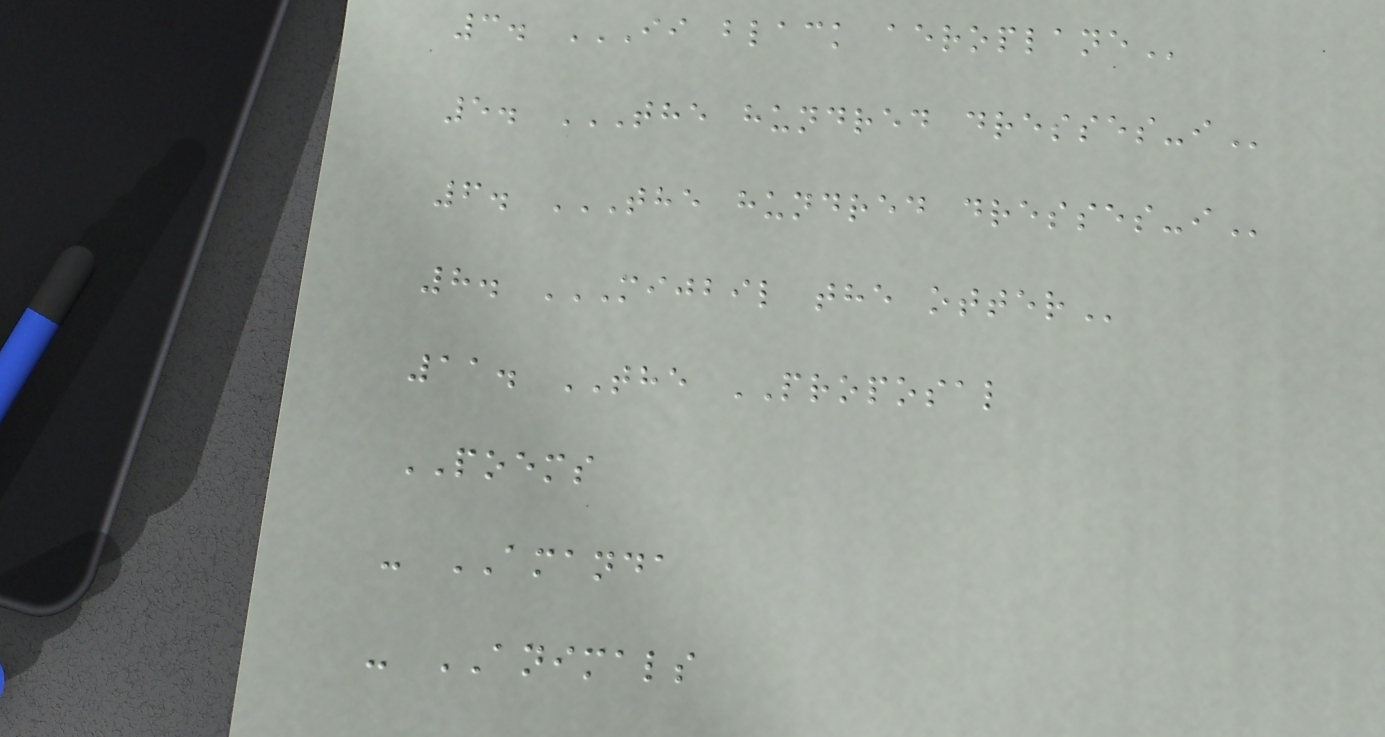3. II BLACK AEROPLANE
5. THE HUNDRED DRESSES-I
6. THE HUNDRED DRESSES-I
8. MIJBIL THE OTTER
11. THE PROPOSAL
POEMS
- AMANDA
- ANIMALS
